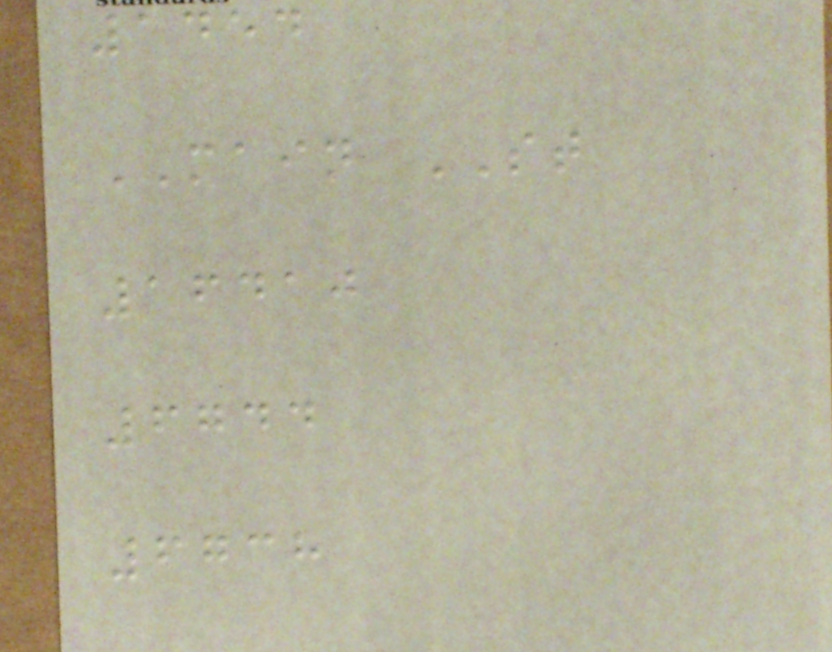1454
MAIN ST
16410
6744
6738
